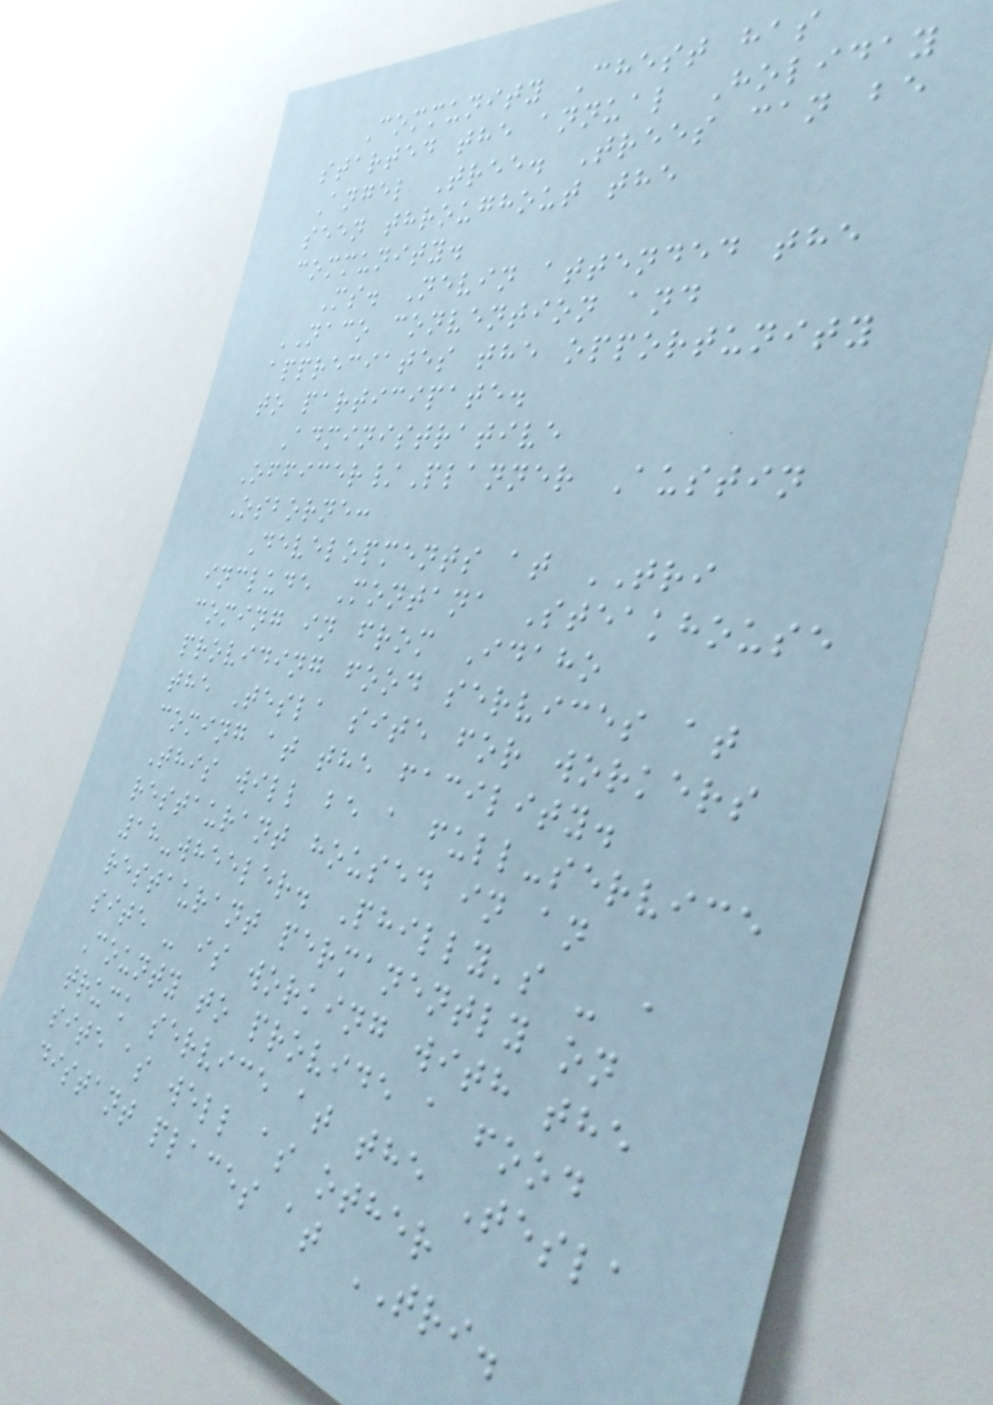Community Chest has
started the annual Holiday
Angel Tree. Trees can be
seen throughout the
community.
Ms. Nevin attended the
NACO convention and
appreciates the opportunity
to participate.
Administrative
Officer/Planner Austin
Osborne:
Developments at TRI
include Montana Steakhouse
coming in from Idaho
providing food services at
the Tesla site for workers
coming at the facility.
This will be a full-service
restaurant housed in an
18-wheeler. Philly's - a
restaurant permanently on
site - is working with the
County to provide a food
truck service at the Tesla
site as well as other
distant places at TRI.
